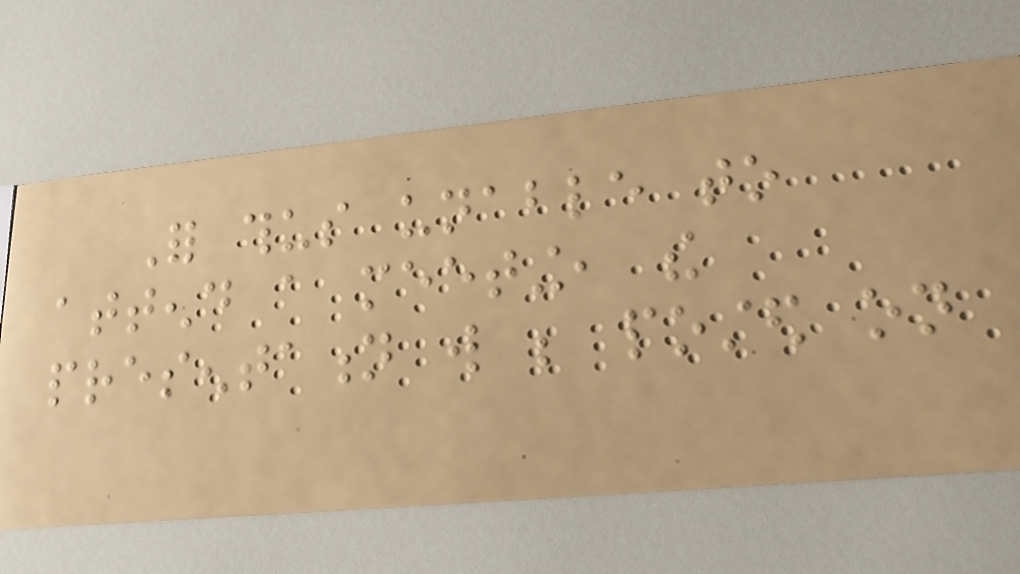For thus unable to
attend a meeting, the
presentation will be posted on
